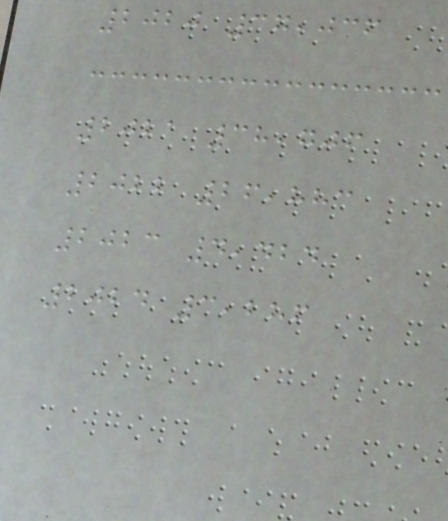2020 37,036
2021 38,706
2022 26,883
2023 4,424
2024 3,286
